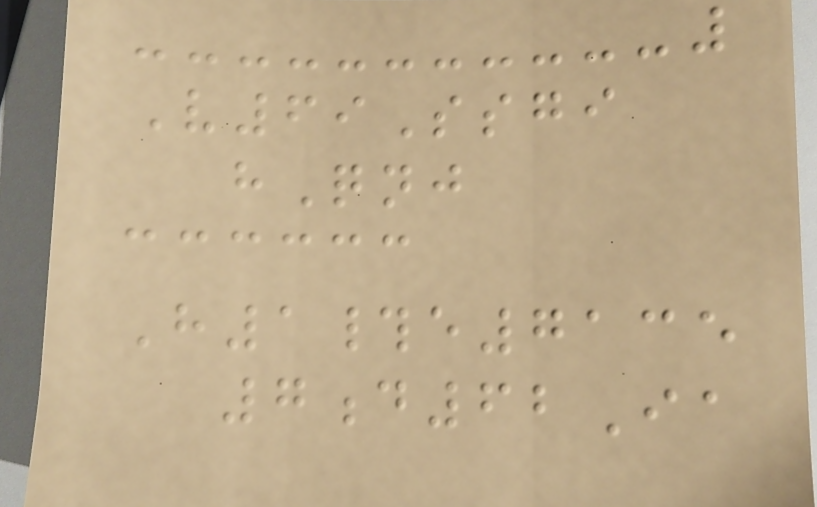V69Ssgi
hQnj
H1#e7135
7d62Ia
